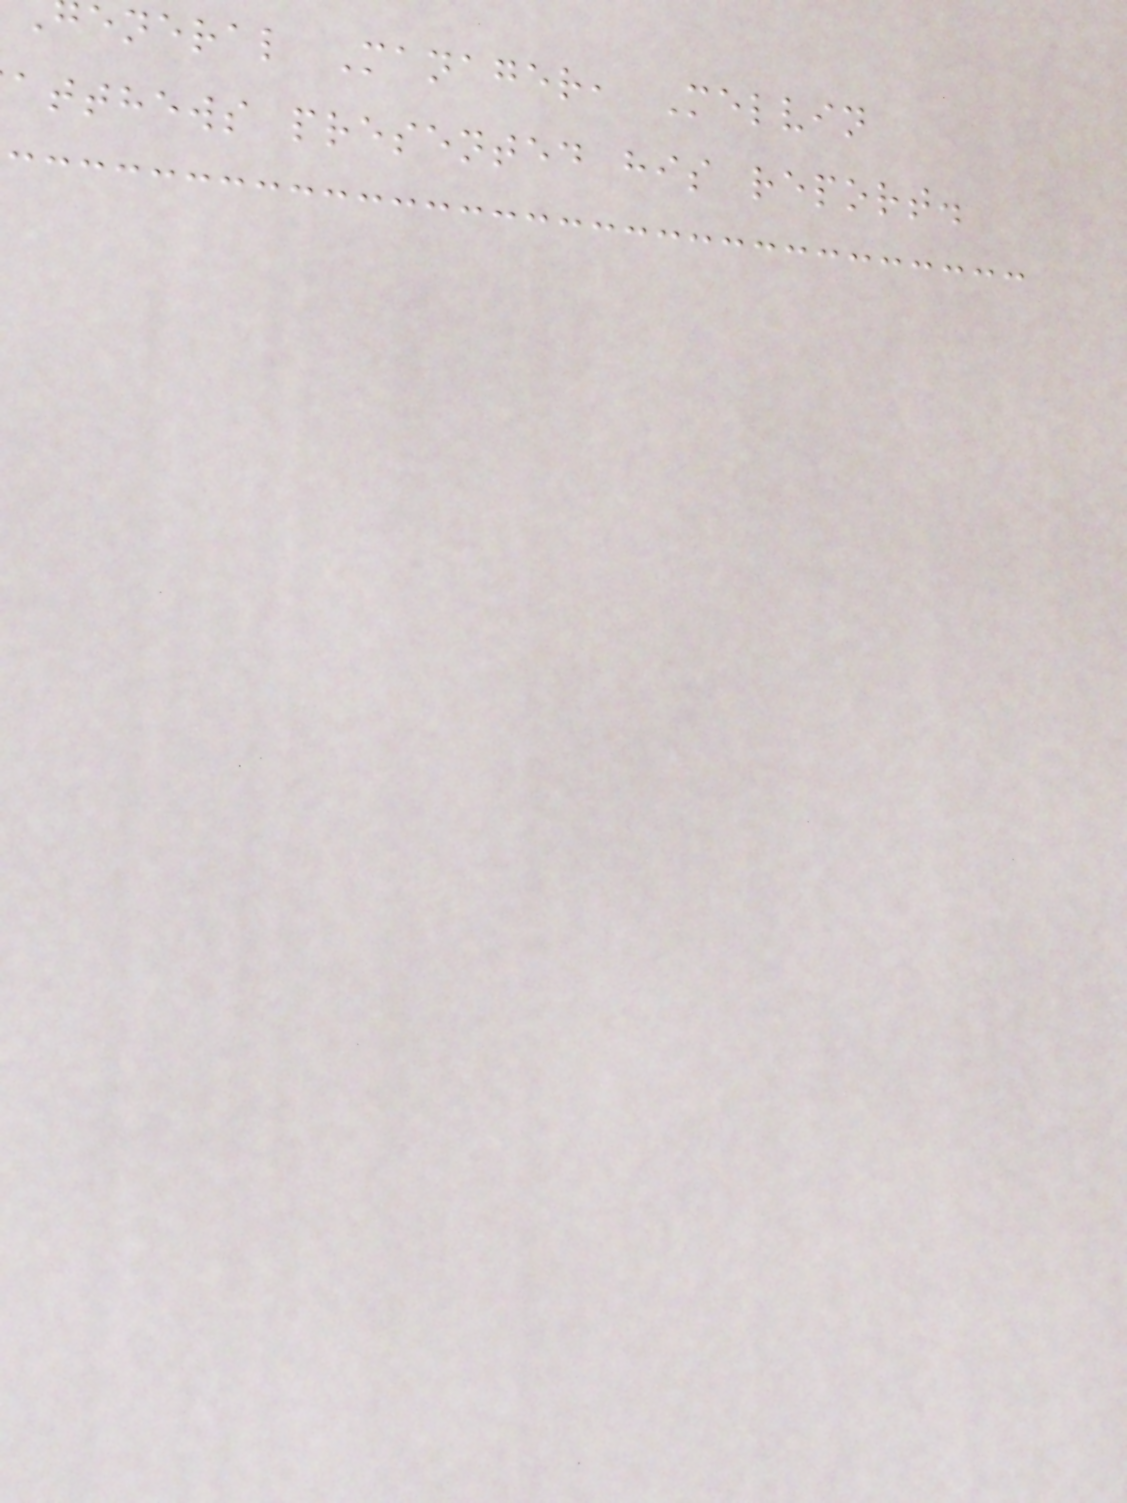eneral Manager, Melvin
atthews presented his report.
